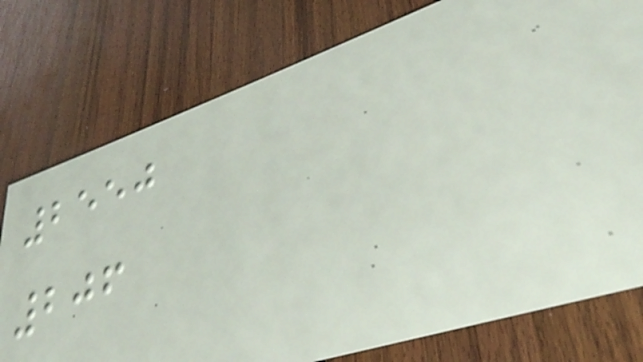2550
206
